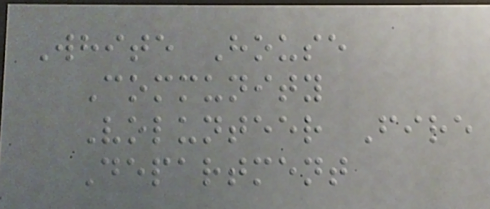White House
Community
Volunteer Fire
Department
